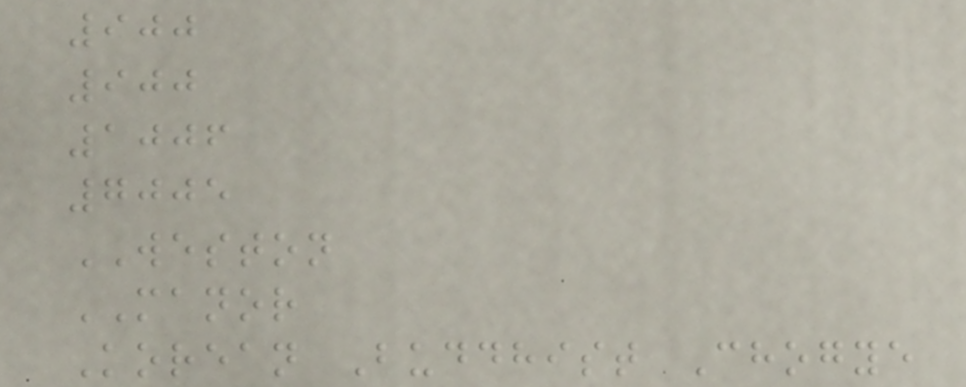900
900
1006
7005
WESTON
MANOR
Korean Buddhist Chogye
